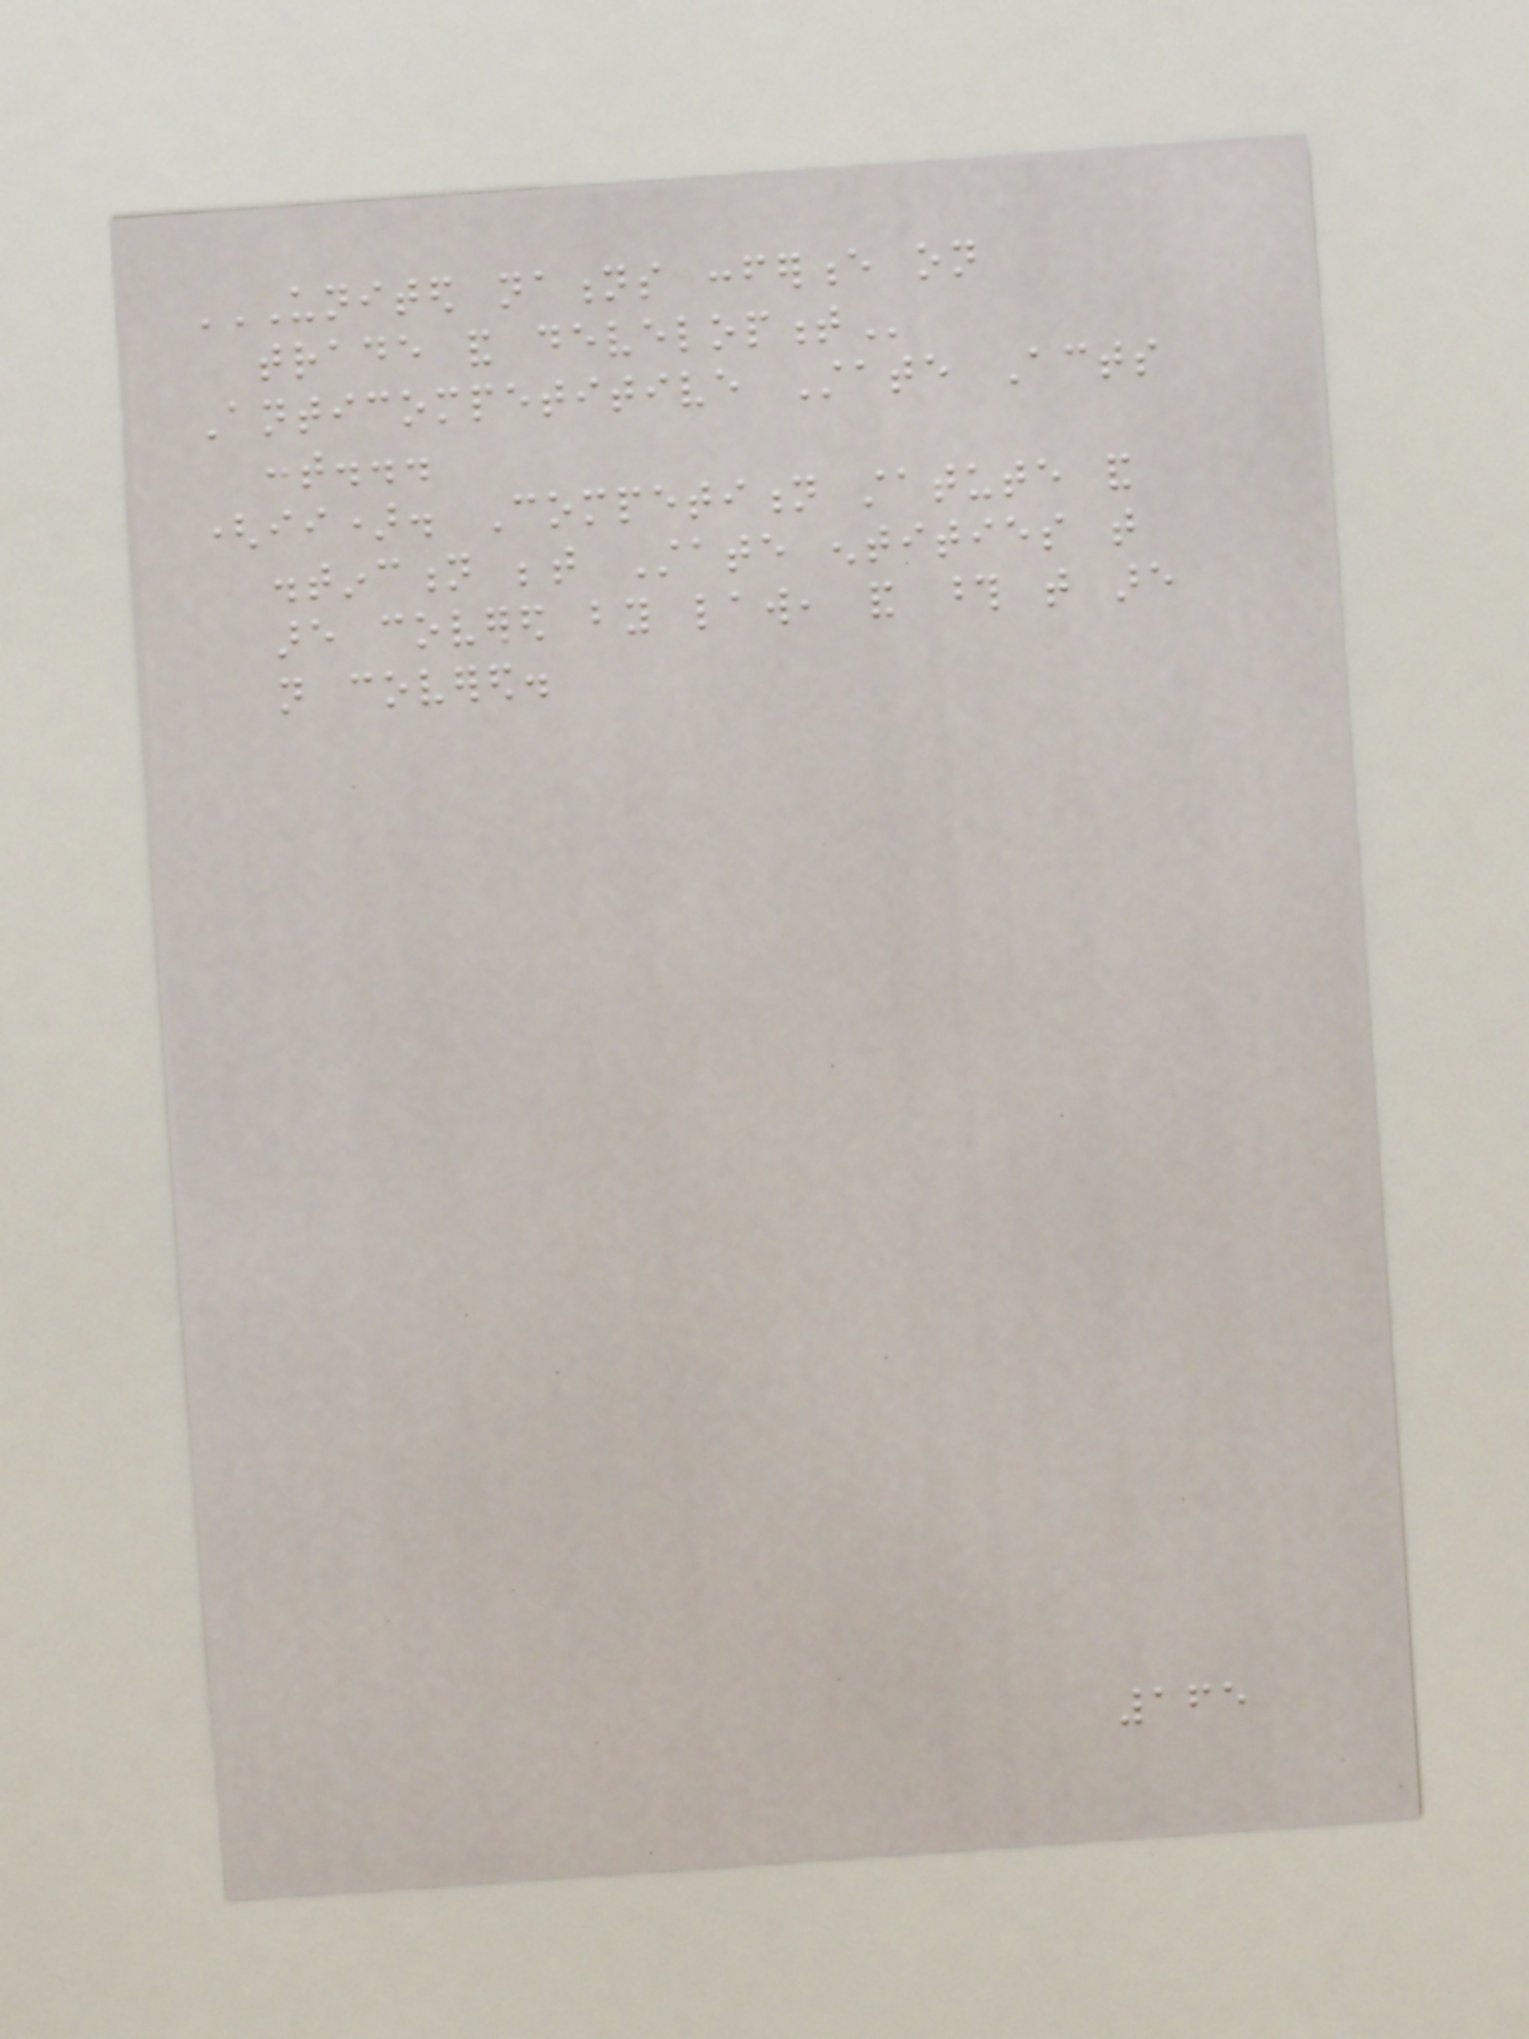UNITED NATIONS CONFERENCE ON
TRADE AND DEVELOPMENT
Anticompetitive State Acts
cont...
(ii). Competition statute and
distinction between State entities that
are covered by law, and those that are
not covered.
165
